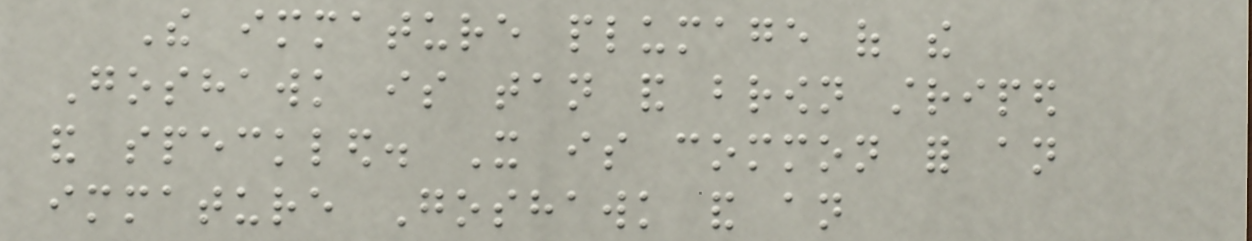The immature plumage of the
Goshawk is tan and brown striped
and speckled. It is common for an
immature Goshawk and an
